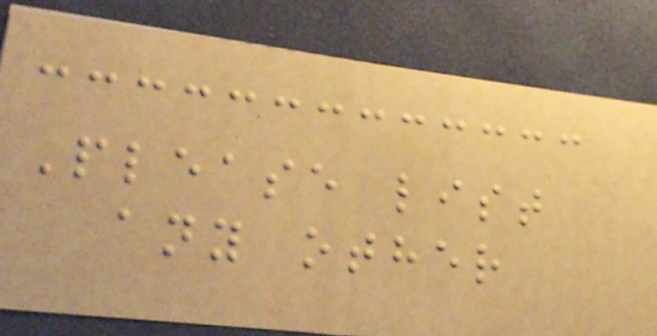Please list
any other
